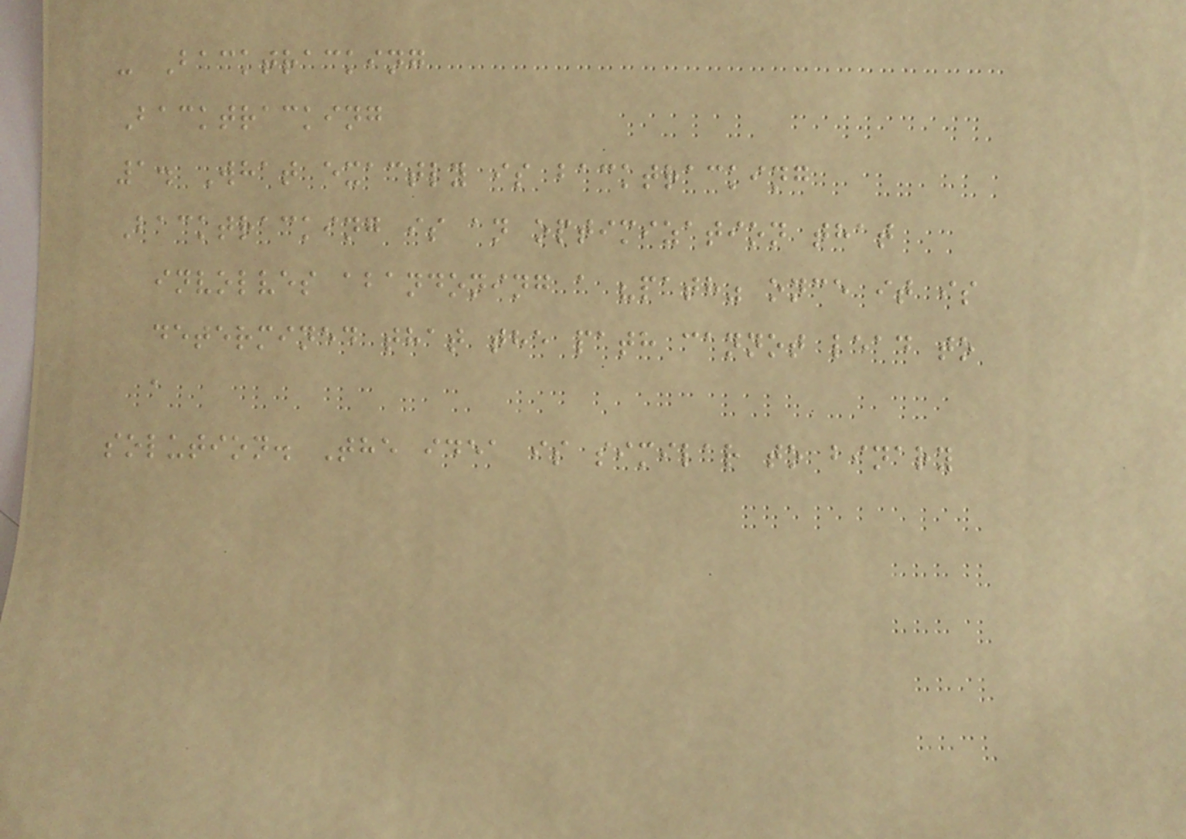- Backtracking
Backtracking
1. What exactly is backtracking
Backtracking is an optimization that
involves abandoning a "path" once it is
determined that the path cannot lead to
a
solution. The idea is similar to binary
